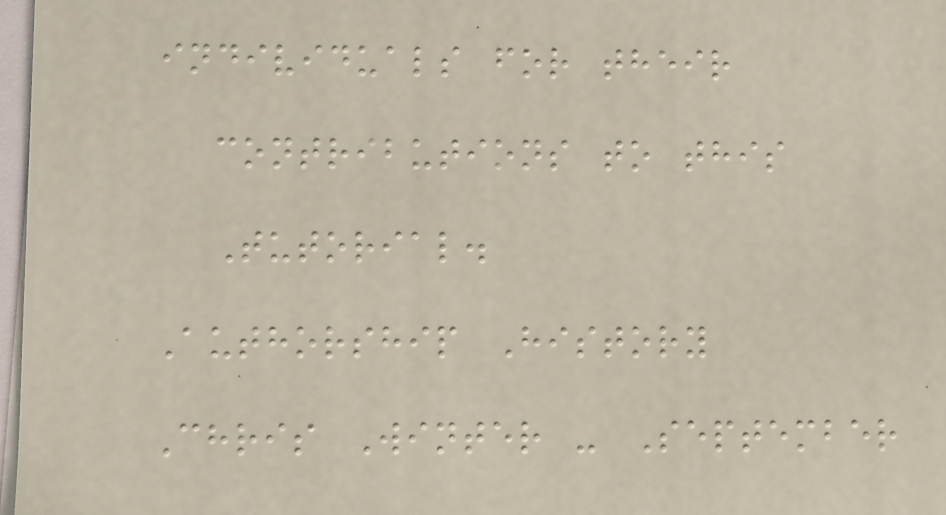individuals for their
contributions to this
Tutorial.
Authorship History
Chris Winter - September
